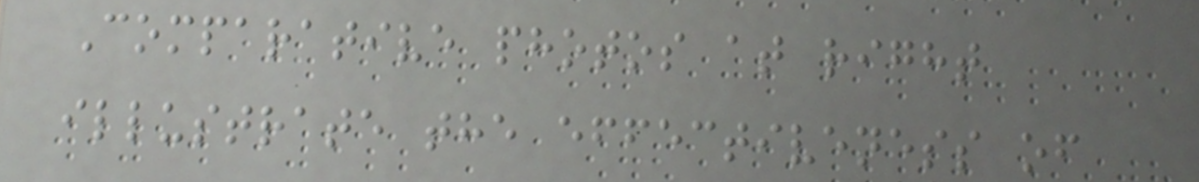Comparative photos at right
illustrate the effectiveness of
